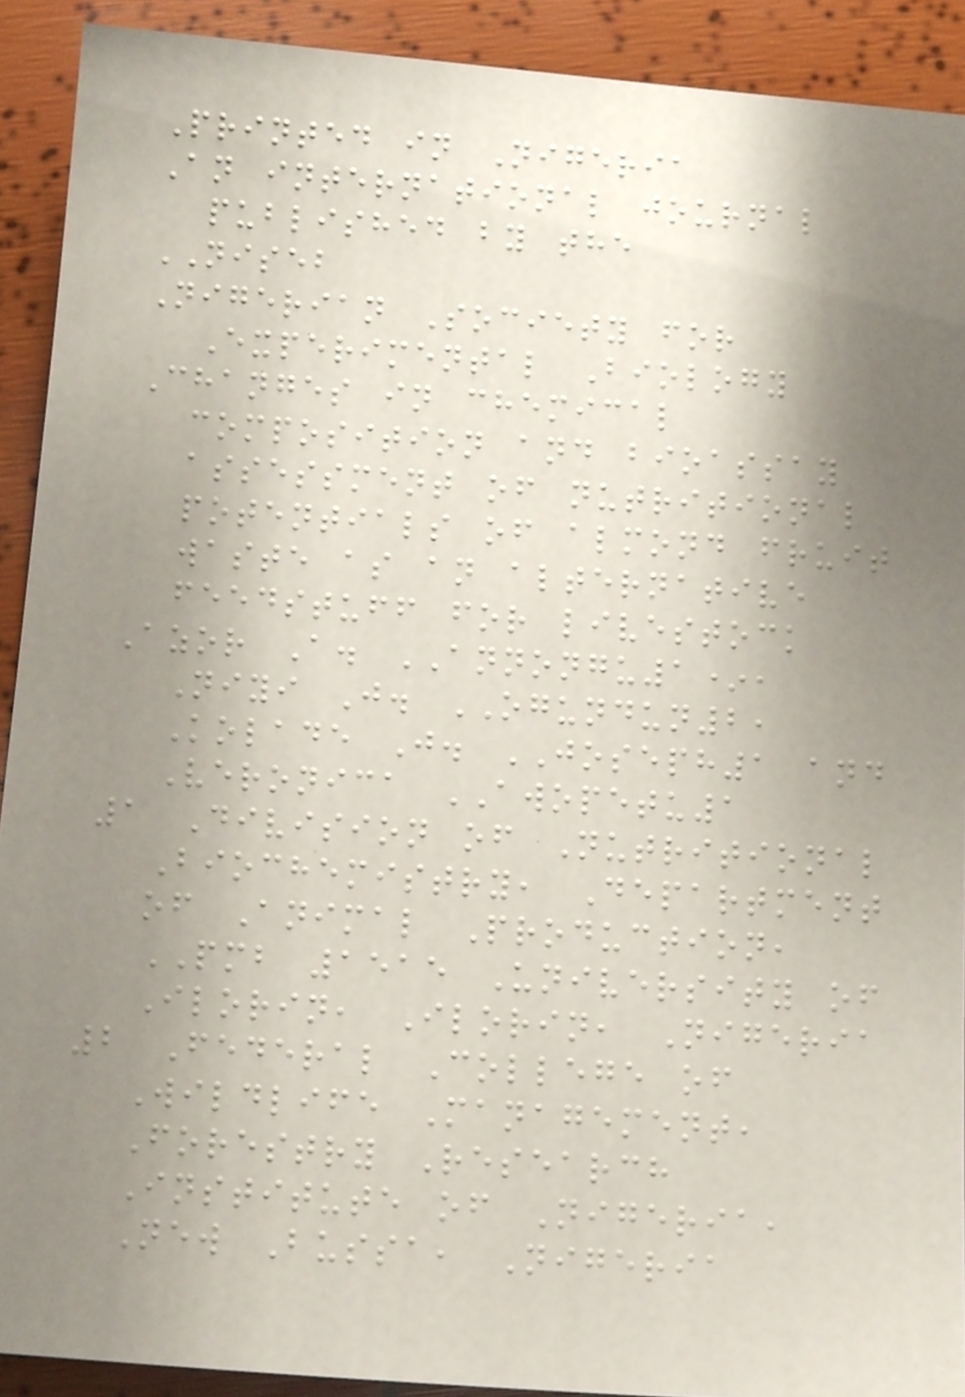Printed in Nigeria
An international journal
published by the
NISEB
Nigerian Society for
Experimental Biology
Changes in chemical
composition and bioassay
assessment of nutritional
potentials of almond fruit
waste as an alternative
feedstuff for livestock
Azor A. ANNONGU1*,
Niyi J. OGUNDUN2,
Kolade J. JOSEPH1 and
Veronica AWOPETU1
1 Division of Nutritional
Biochemistry, Department
of Animal Production,
PMB 1515 University of
Ilorin, Ilorin, Nigeria
2 Federal College of
Wildlife Management,
Forestry Research
Institute of Nigeria,
New Bussa, Nigeria
